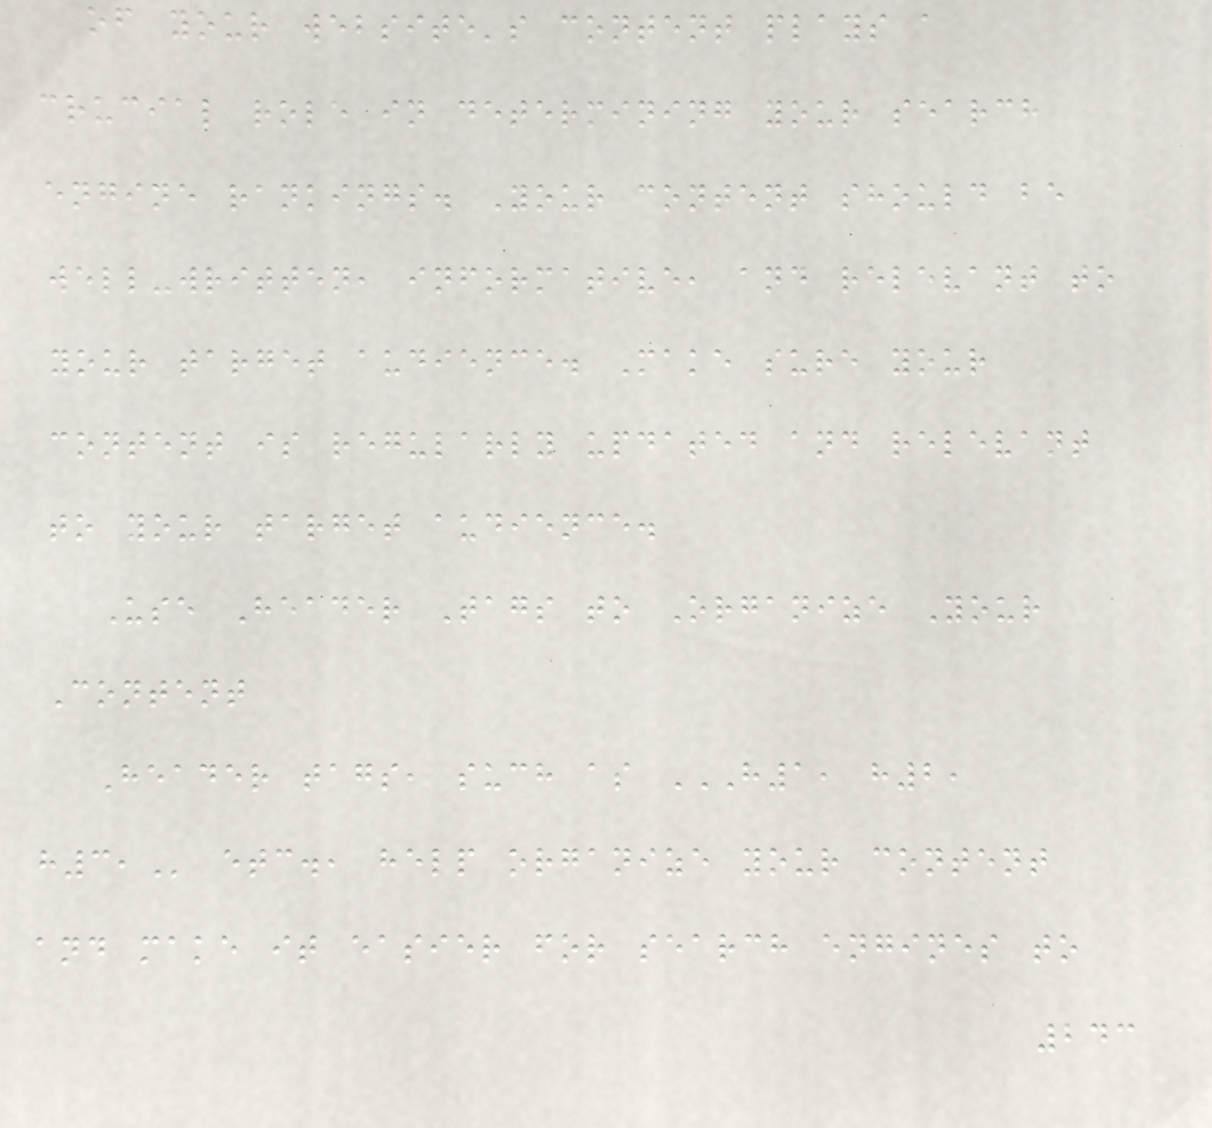of your website's content plays a
crucial role in determining your search
engine rankings. Your content should be
well-written, informative, and relevant to
your target audience. Make sure your
content is regularly updated and relevant
to your target audience.
Use Header Tags to Organize Your
Content
Header tags, such as H1, H2,
H3, etc., help organize your content
and make it easier for search engines to
243
